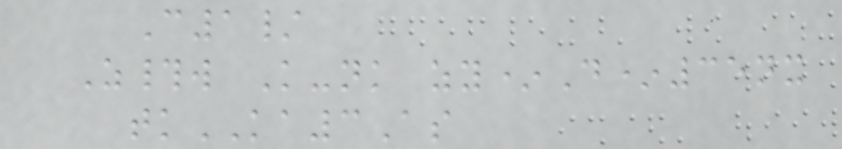C1/
Z#w K-nk zy*D*35nx
tkKA3As
